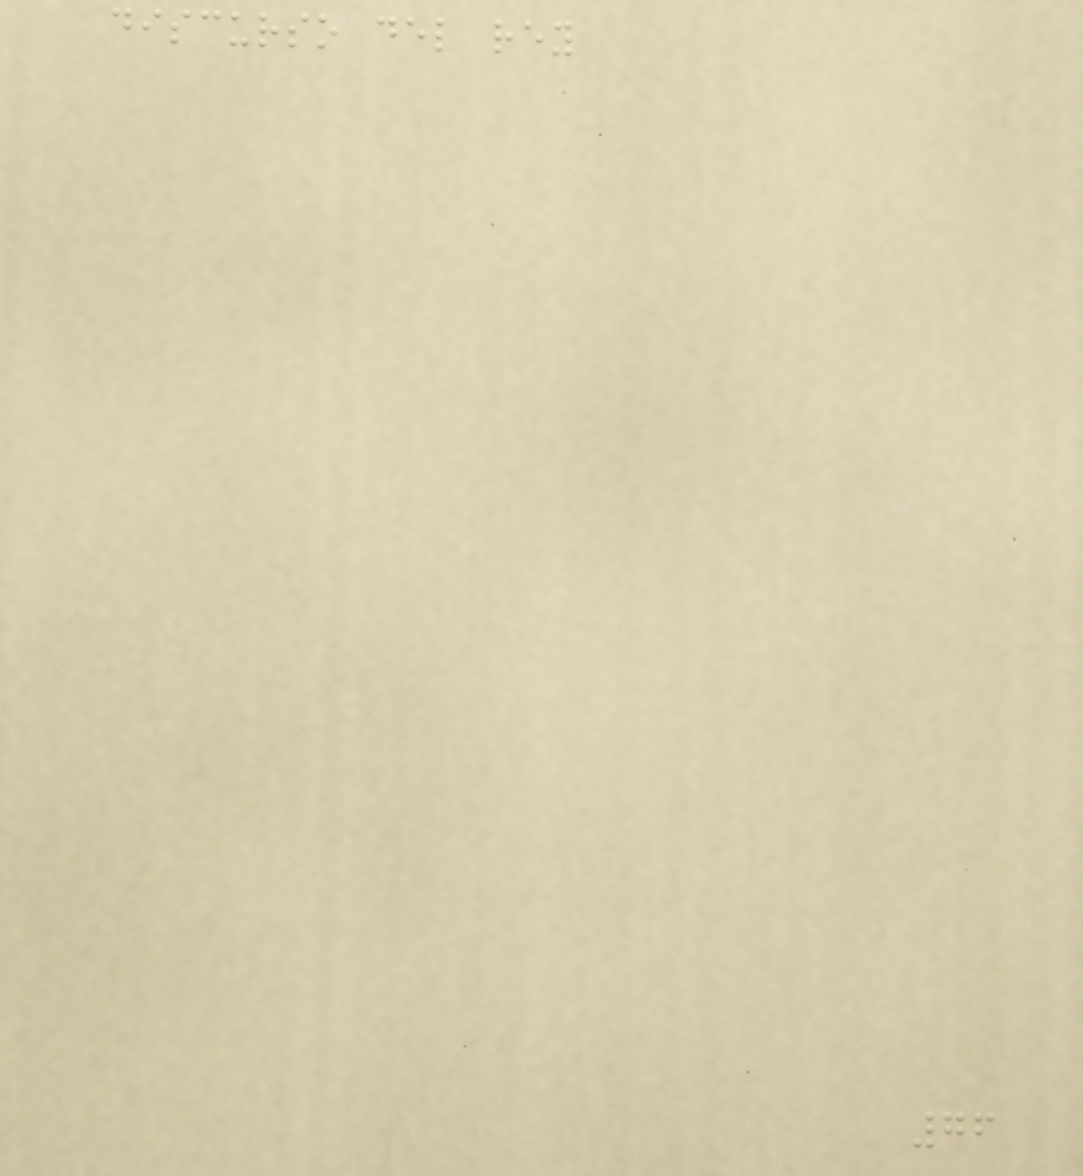discurso del rey
76
